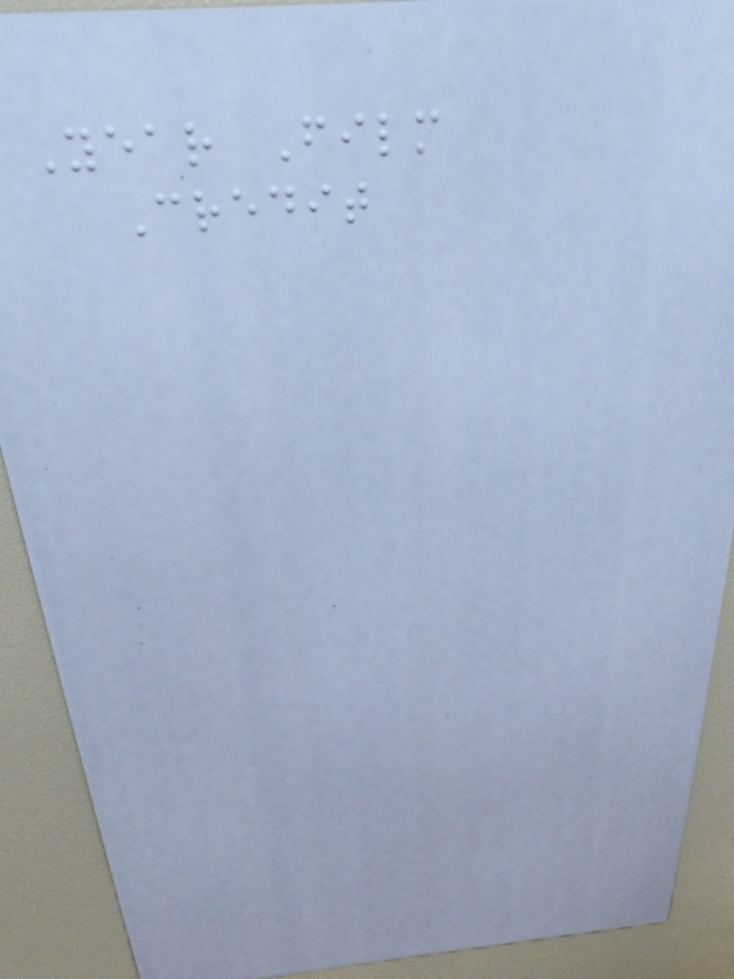Year Film
Credit
